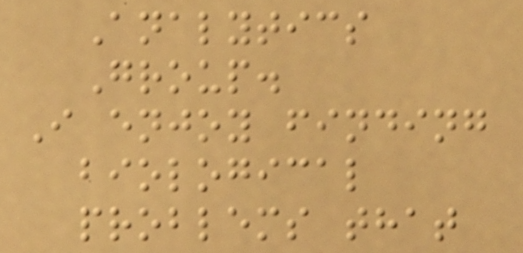Analytics
Group.
I enjoy finding
biological
problems that
